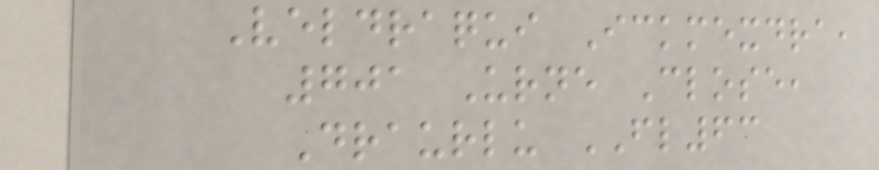Veldraqui Ickmexdra,
701 Urne Close,
Draurlu FL63
